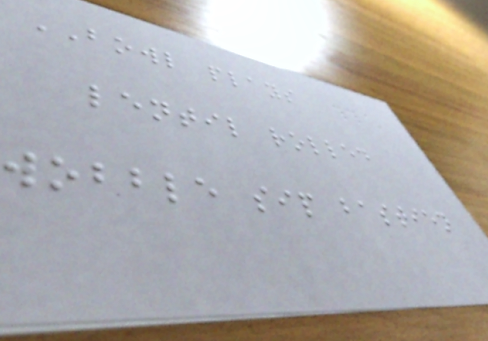BOWL plays
lentil rolled
wobble sip bastien
